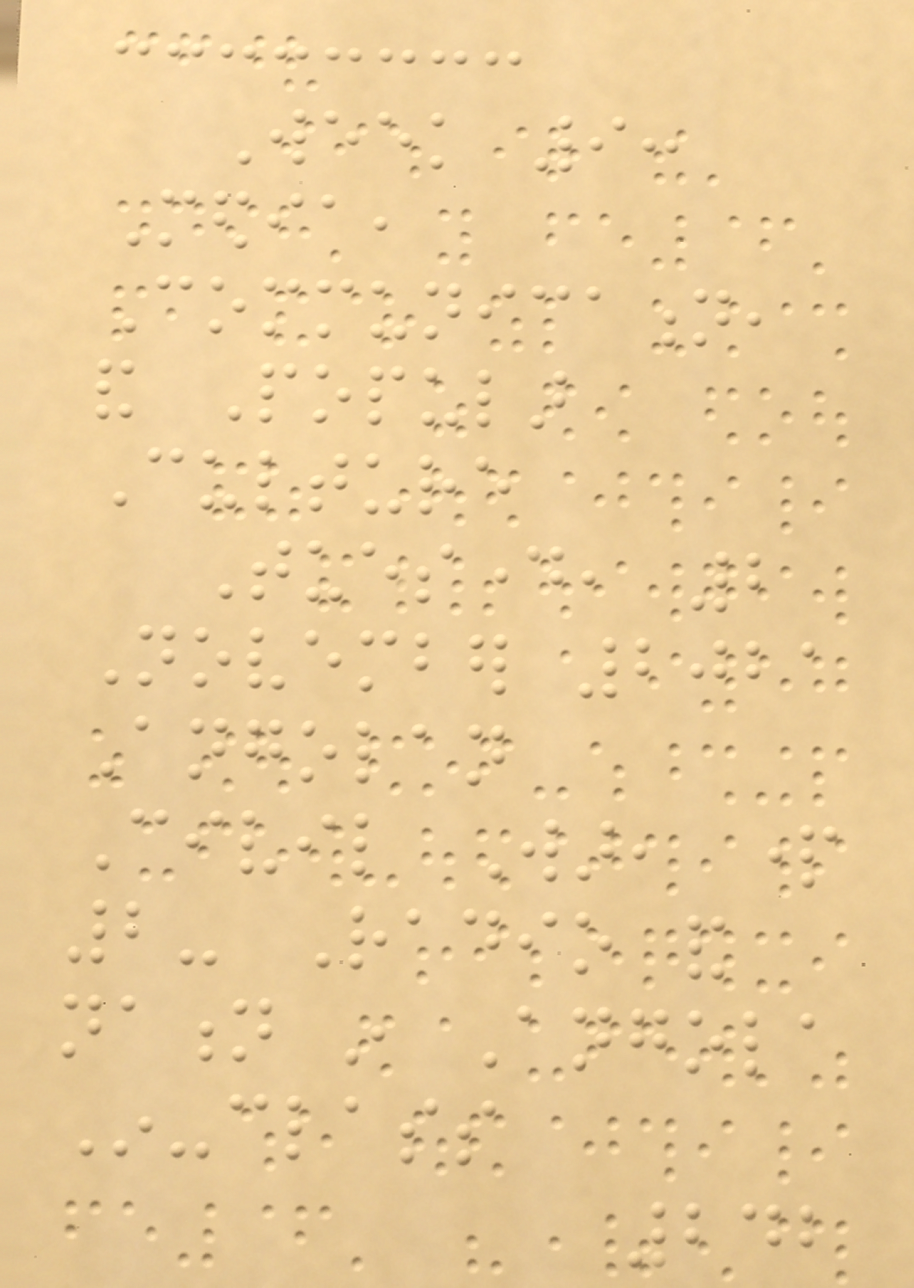Week 9:
Media,
Communication,
and Popular
Culture
Tuesday, 2
November 2021
Angolan
Civil War, part
2- Radio and
nation in Angola
In-class
242
